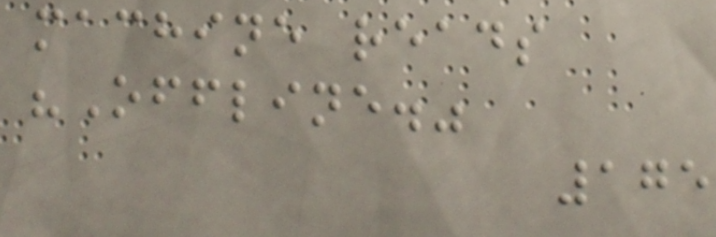machine reads
"Offline."
175
